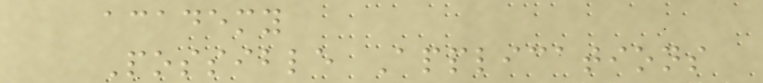academy
Possible Applications
